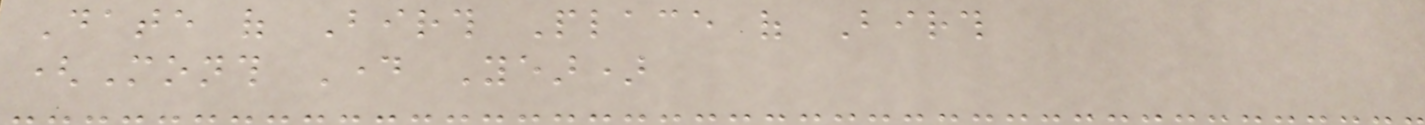Date of Birth Place of Birth
(Month Day Year)
